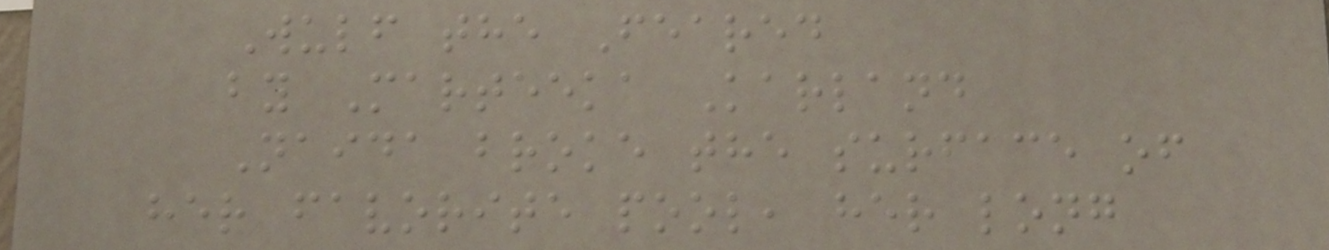Wulf the Feared
by Marteeka Karland
Naida broke the surface of
her favorite pool, her long
